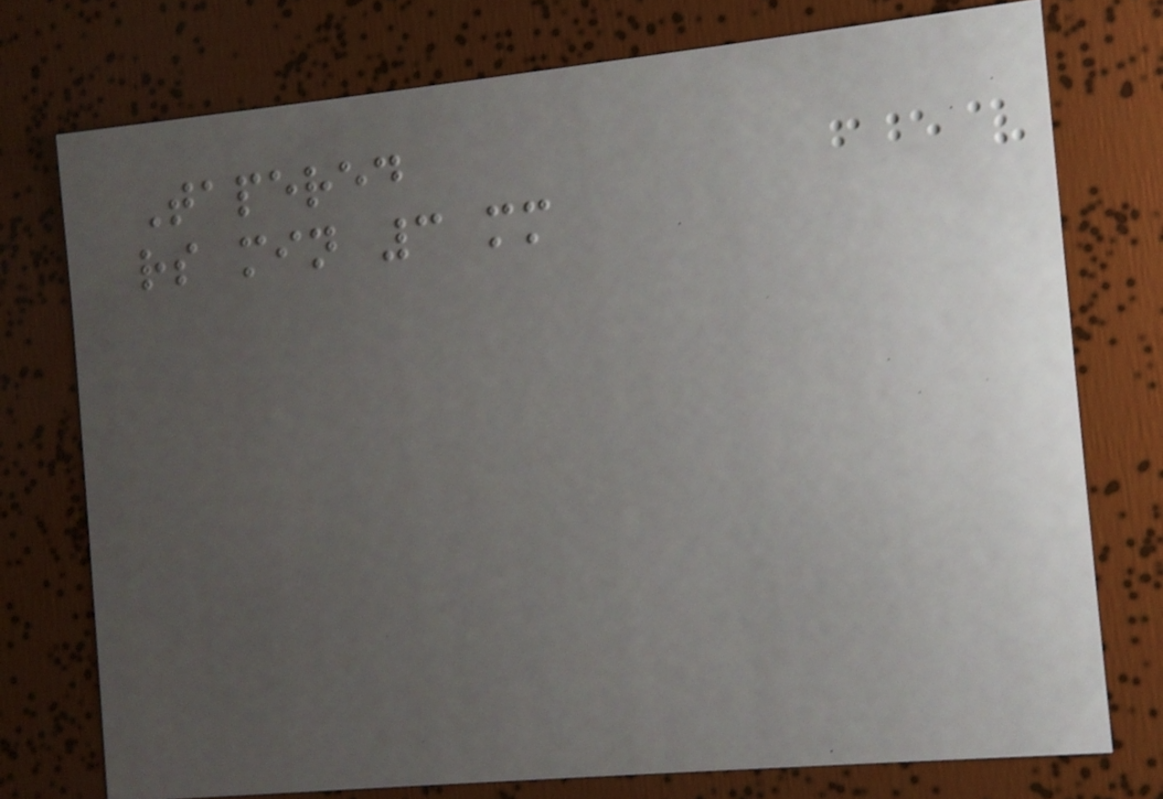Tapered
rs min 3 mm
